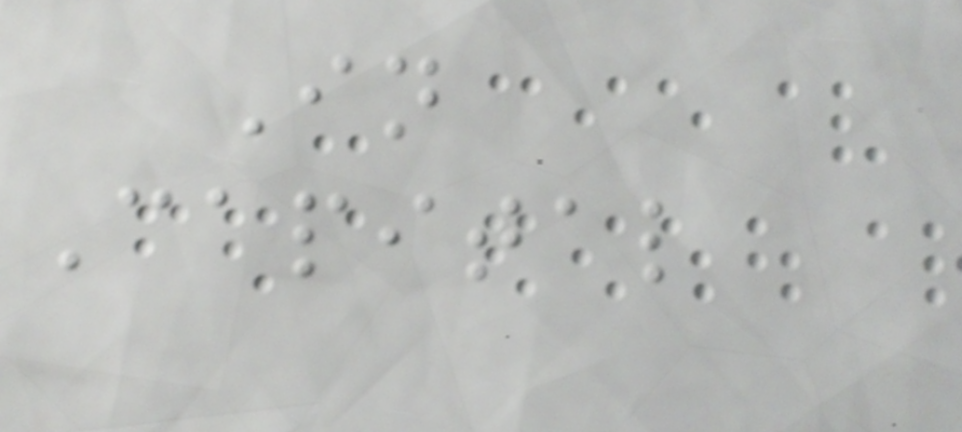In
Capital
